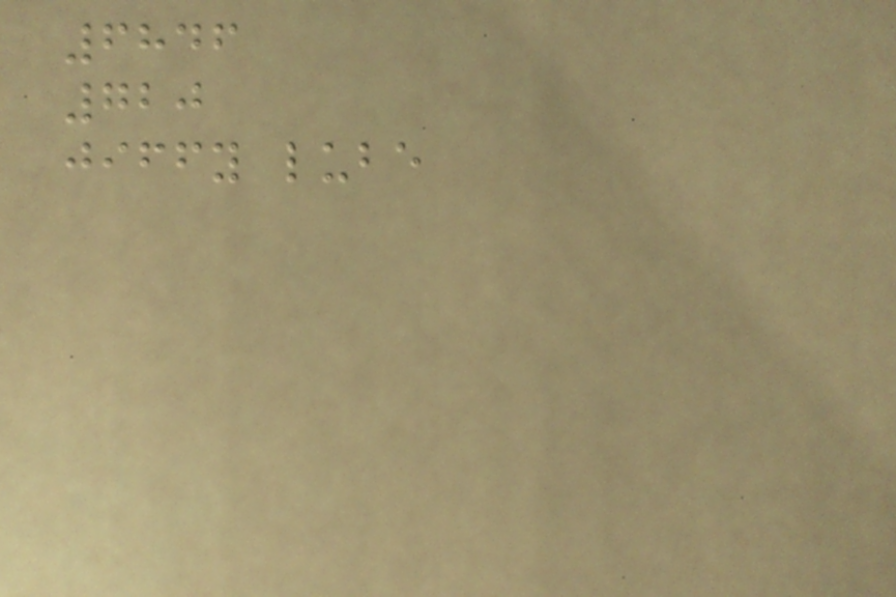6846
720
jiffy lube
